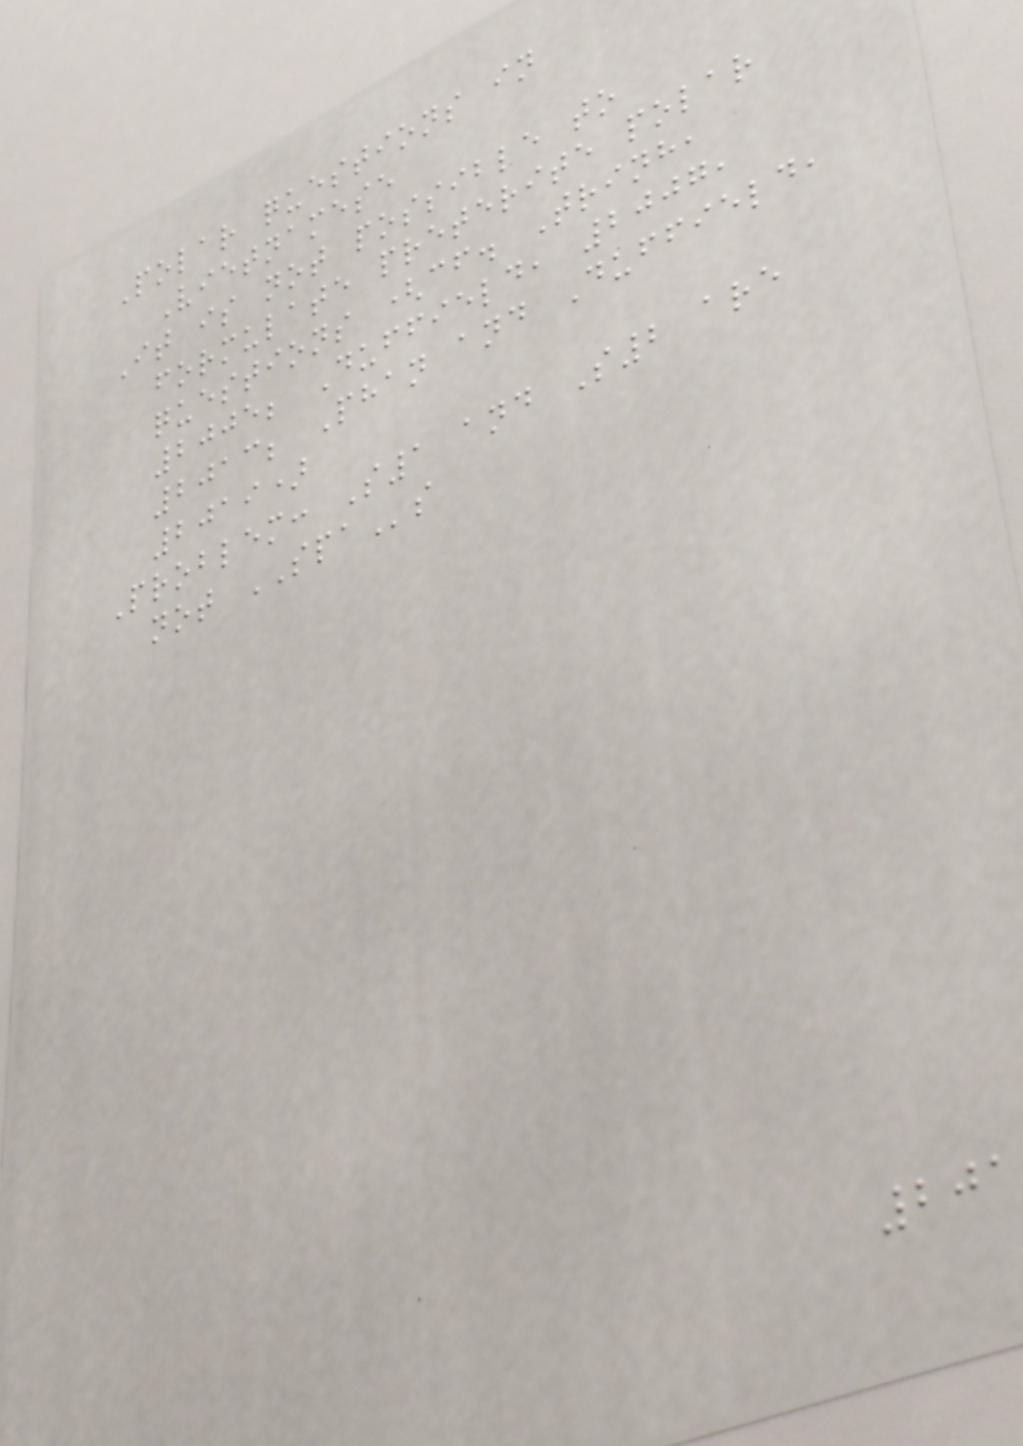Polar questions in
Vietnamese
It is not possible to
formulate preterite polar
questions (cf. Trinh,
2005; Duffield, 2007,
2013; Phan and Duffield,
2019)
Problem: S1 and S2 are
not SPAs
201
